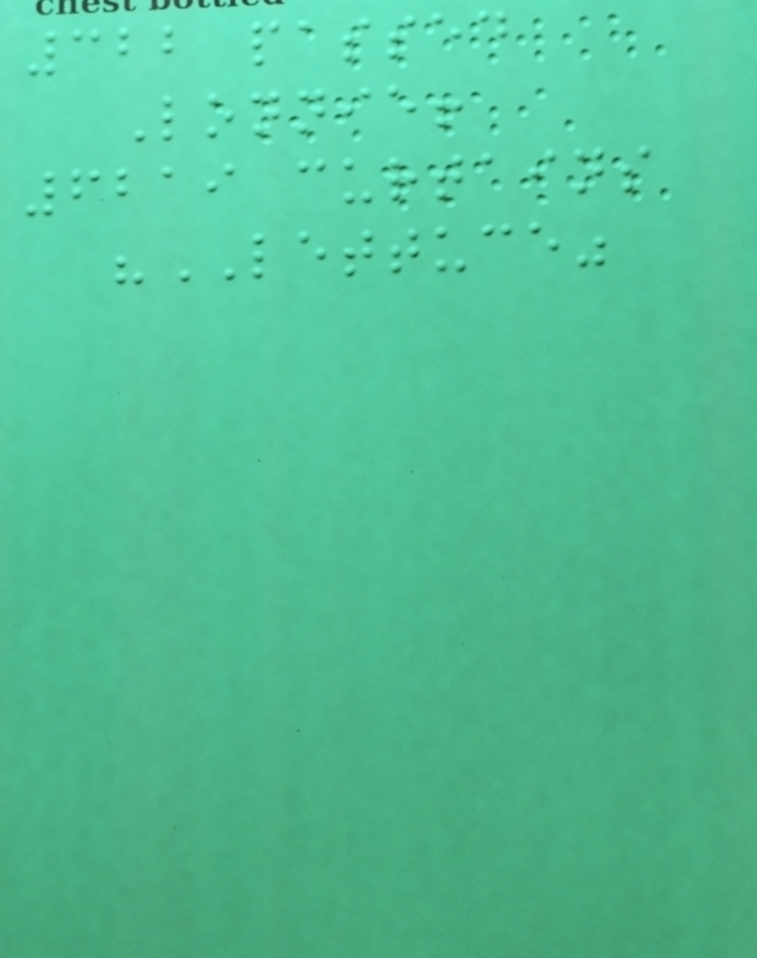322 passed
Lonnie!
6219 curtains
"LETTUCE"
